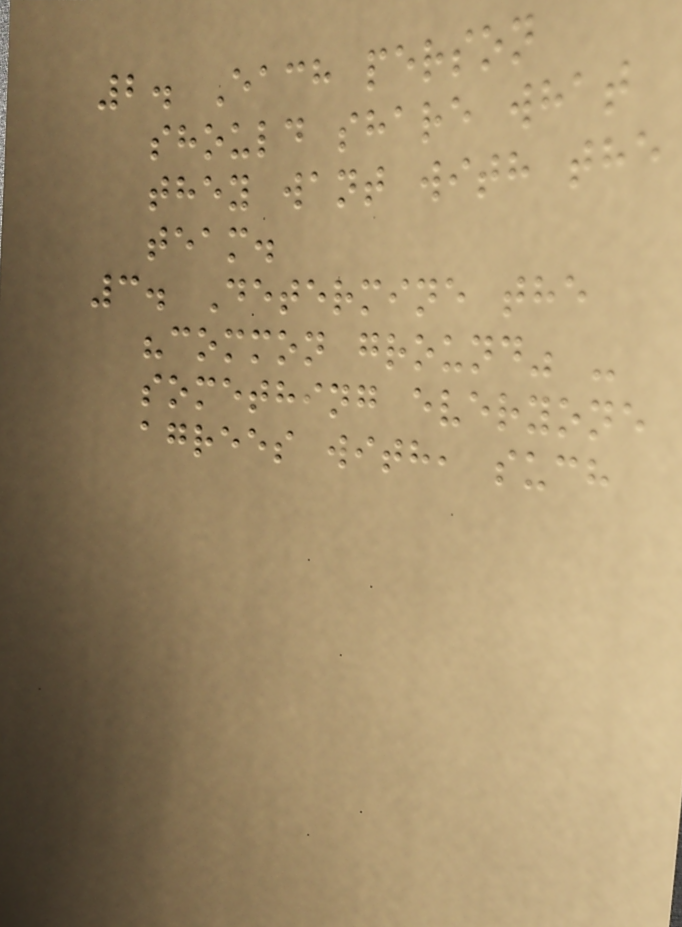2. Each person
should share what
they want with the
team.
3. Determine the
"common ground" -
something everyone
agrees with, such
